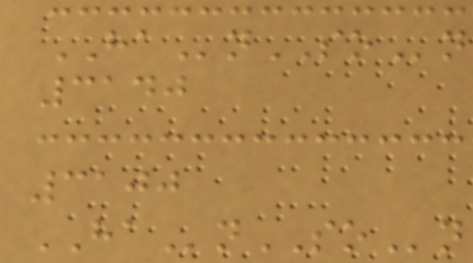HAnSOn
3140
3100
HAnSOn
